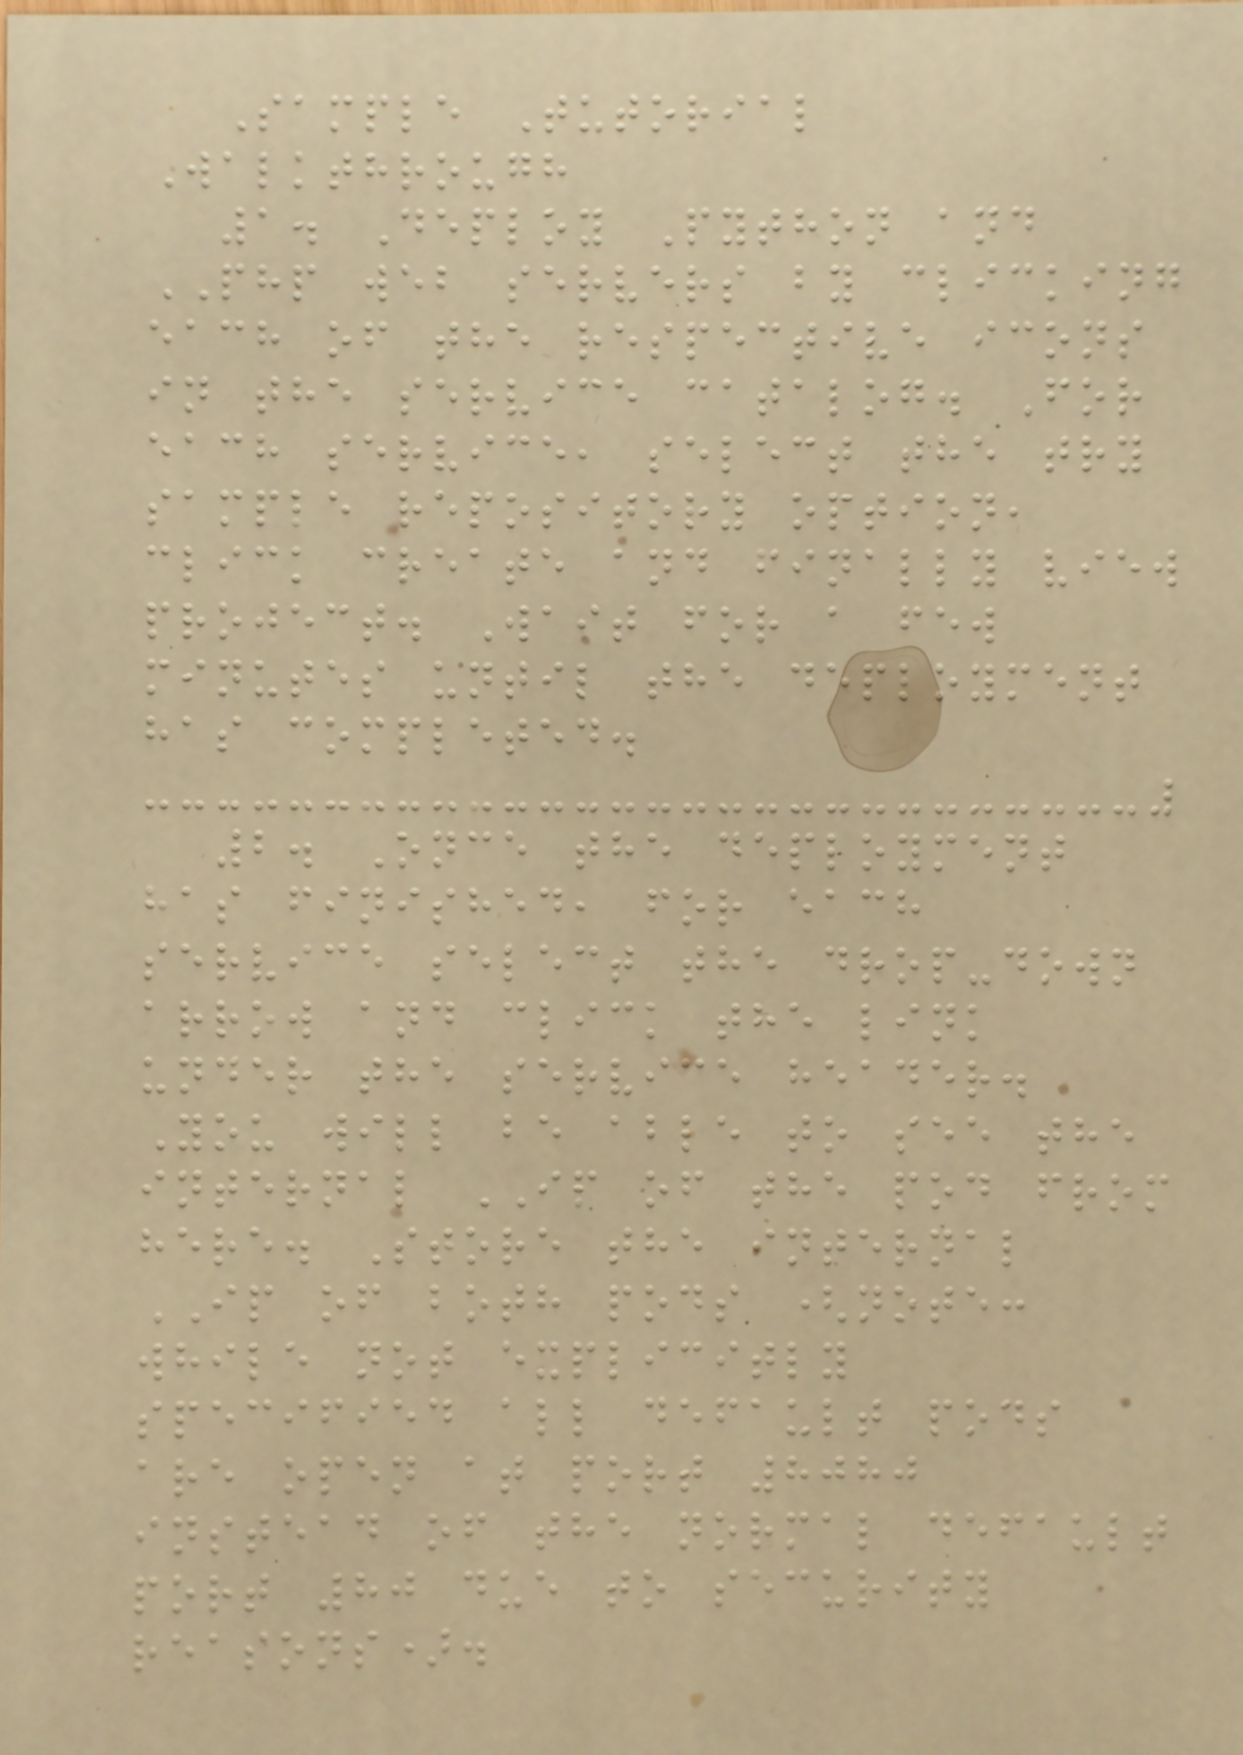Sample Tutorial
Walkthrough
1. Deploy Python and
PHP web servers by clicking
each of the respective icons
in the service catalog. For
each service, select the try
sample repository option,
click create and finally view
project. Wait for a few
minutes until the deployment
has completed.
2. Once the deployment
has finished, for each
service select the drop-down
arrow and click the link
under the service header.
You will be able to see the
internal IP of the pod from
here. Store the internal
IP of both pods (note:
while not explicitly
specified all default pods
are open at port 8080
instead of the normal default
port 80 due to security
reasons).
